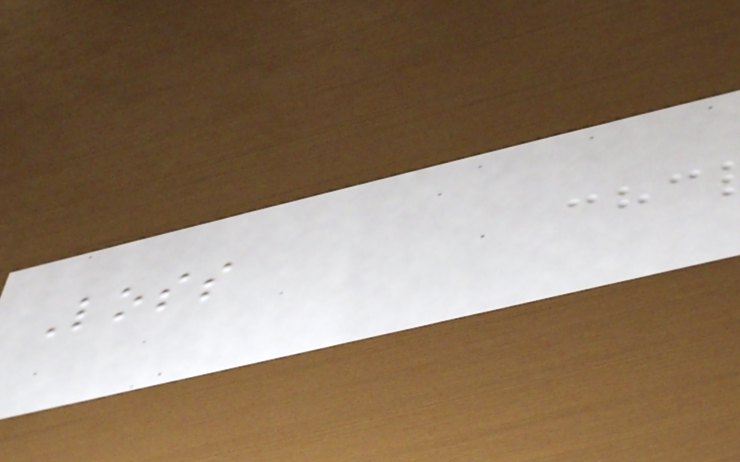Loss
